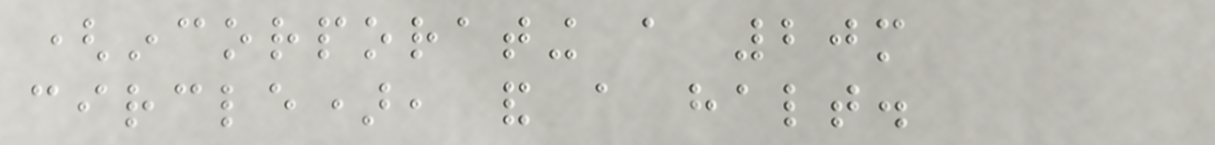(incorporating a 20m
circle), and a halt.
